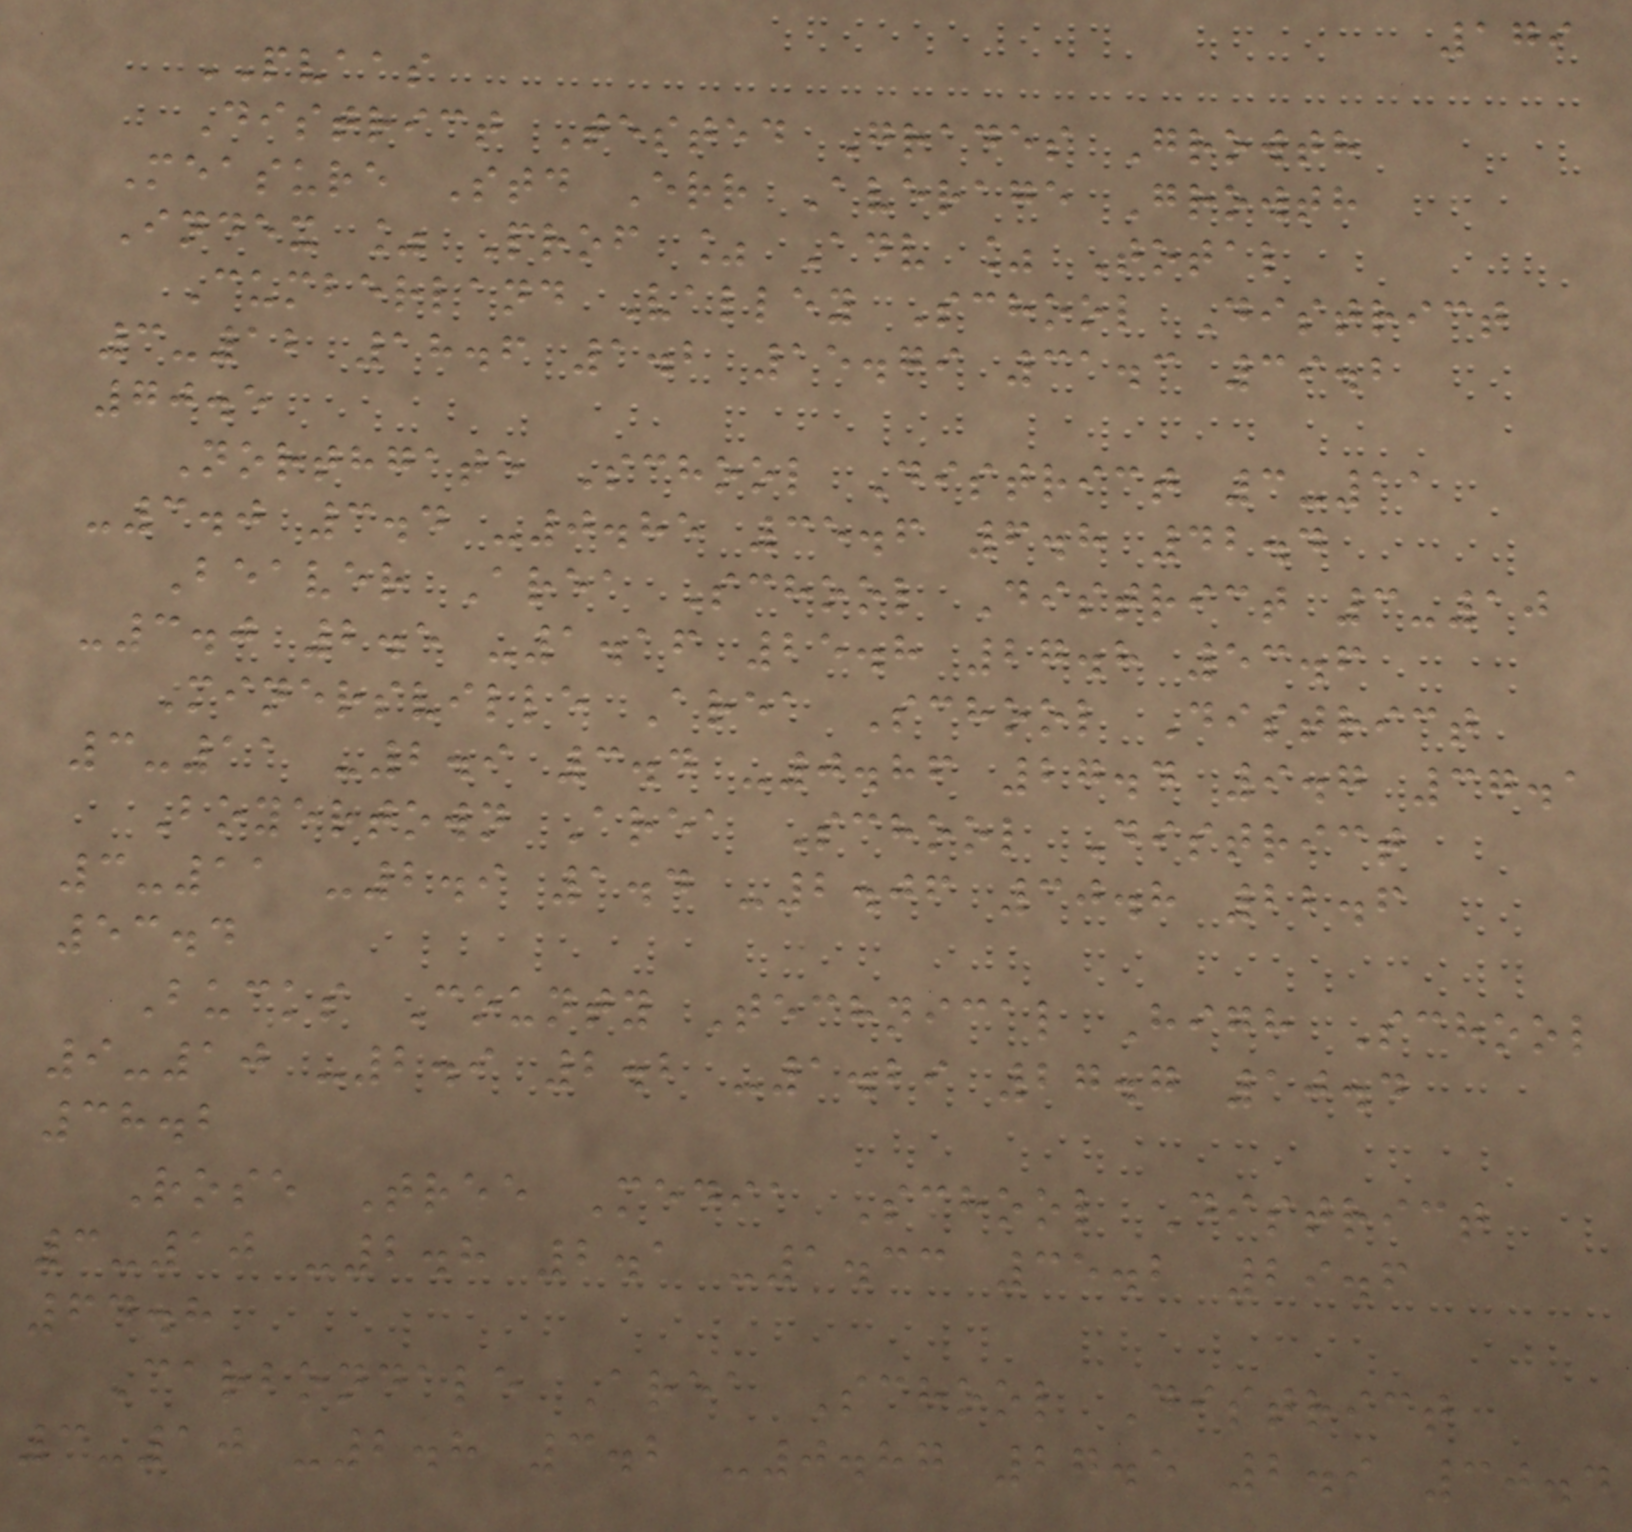179
PVAAS
District Tested Grades Growth
Measure Std Err Average Growth
Index % Prof % Adv % Total
Cumberland Valley School District
3-12 18.6 1.2 15.79 31.3 39.2
70.5
Northgate School District 3-11
-3.0 3.4 -0.85 35.6 6.8 42.4
Beaver Area School District 3-10
-3.0 2.5 -1.16 25.8 27.8 53.6
Minersville Area School District
3-11 -2.9 3.4 -0.86 27.4 9.7 37.1
Boyertown Area School District
3-11 -2.9 1.4 -2.06 30.8 22.6
53.4
Bucks County Technical High School
9-10 -2.9 2.2 -1.29 27.7 10.4
38.2
Rose Tree Media School District
3-10 -2.8 2.1 -1.33 35.2 29.6
64.8
Carbondale Area School District
3-10 -2.8 3.2 -0.87 27.5 2.9 30.4
